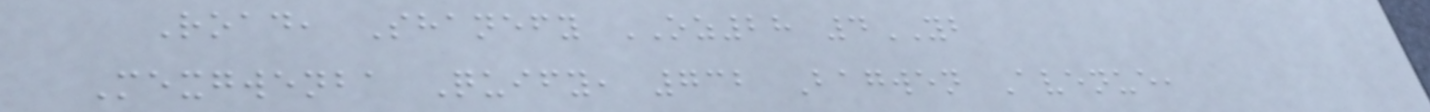Road, Shanefy OZ28 4YB
Mexgwenba Quify, 732 Bagwen Avenue,
